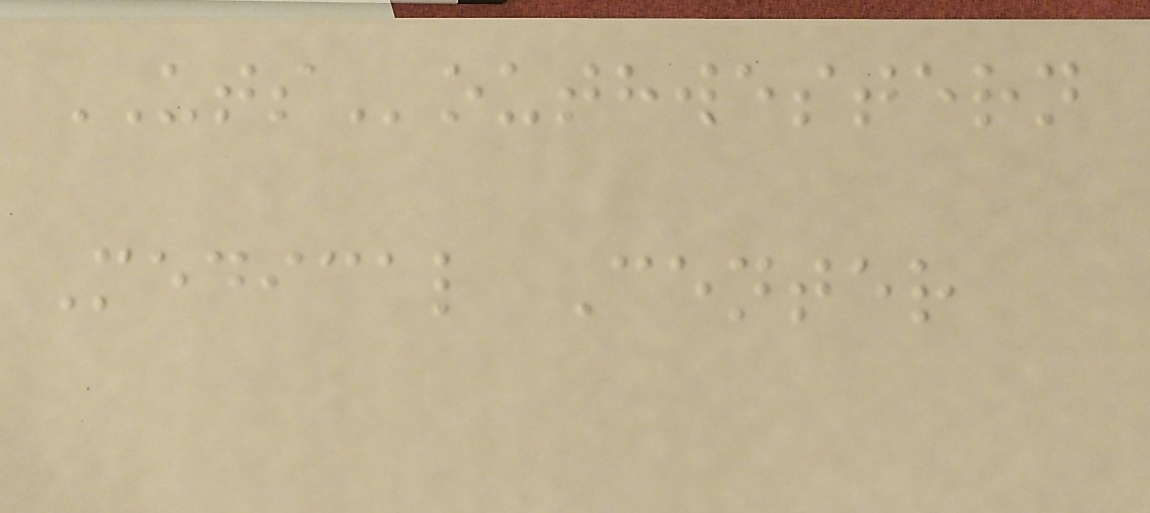UTSouthwestern
Medical Center
